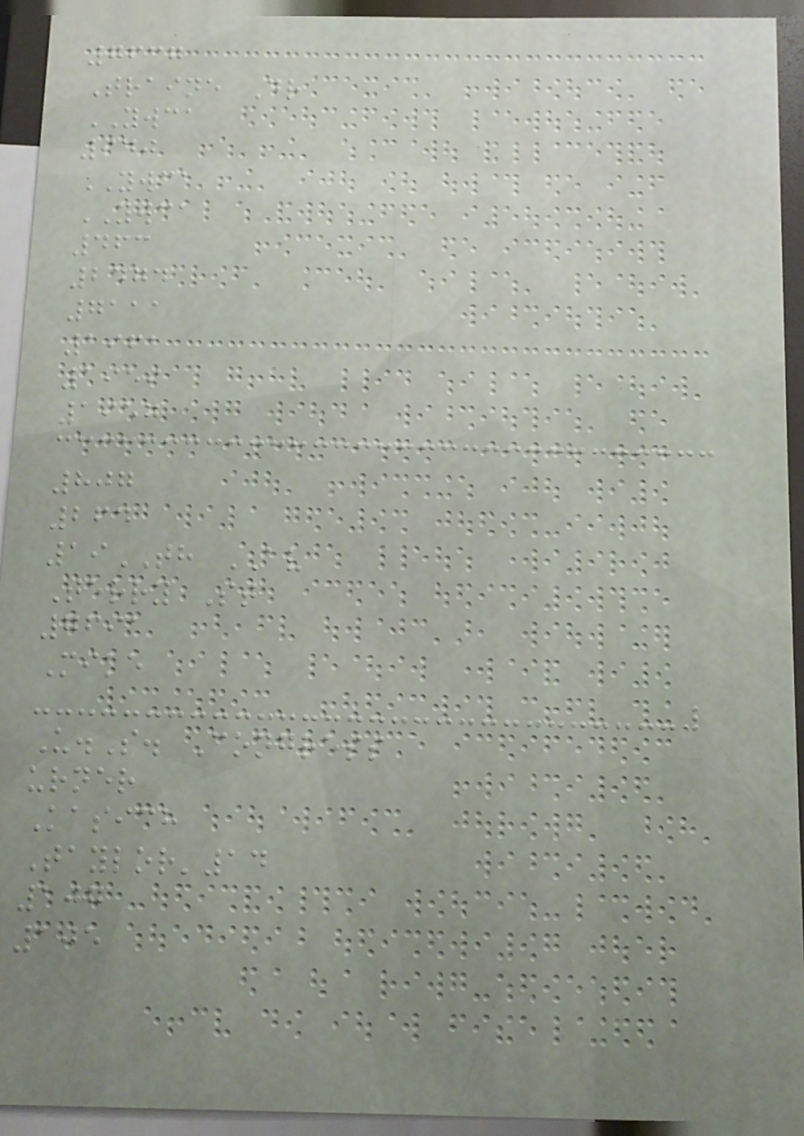7637
Traine Dr
YWCA
940
YWCA
YWCA
463
2474
7111
1961
1959
1957
807
264
19TH AV
Terry St
7691
Mike
U.S. Congress
urner
Kasich
Taylor'14
107
105
